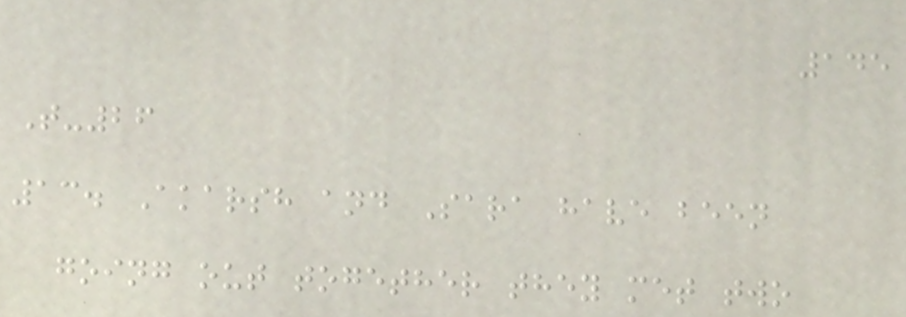145
T-26
13. Akarsh and Sara have been
going out together they met two
